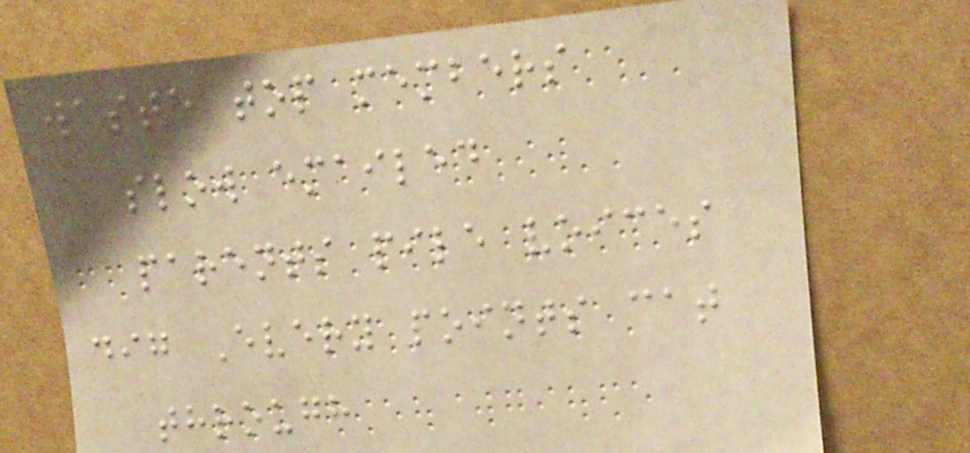waste top members
slow emailed
parents pile voices
dig Every points cat
through
